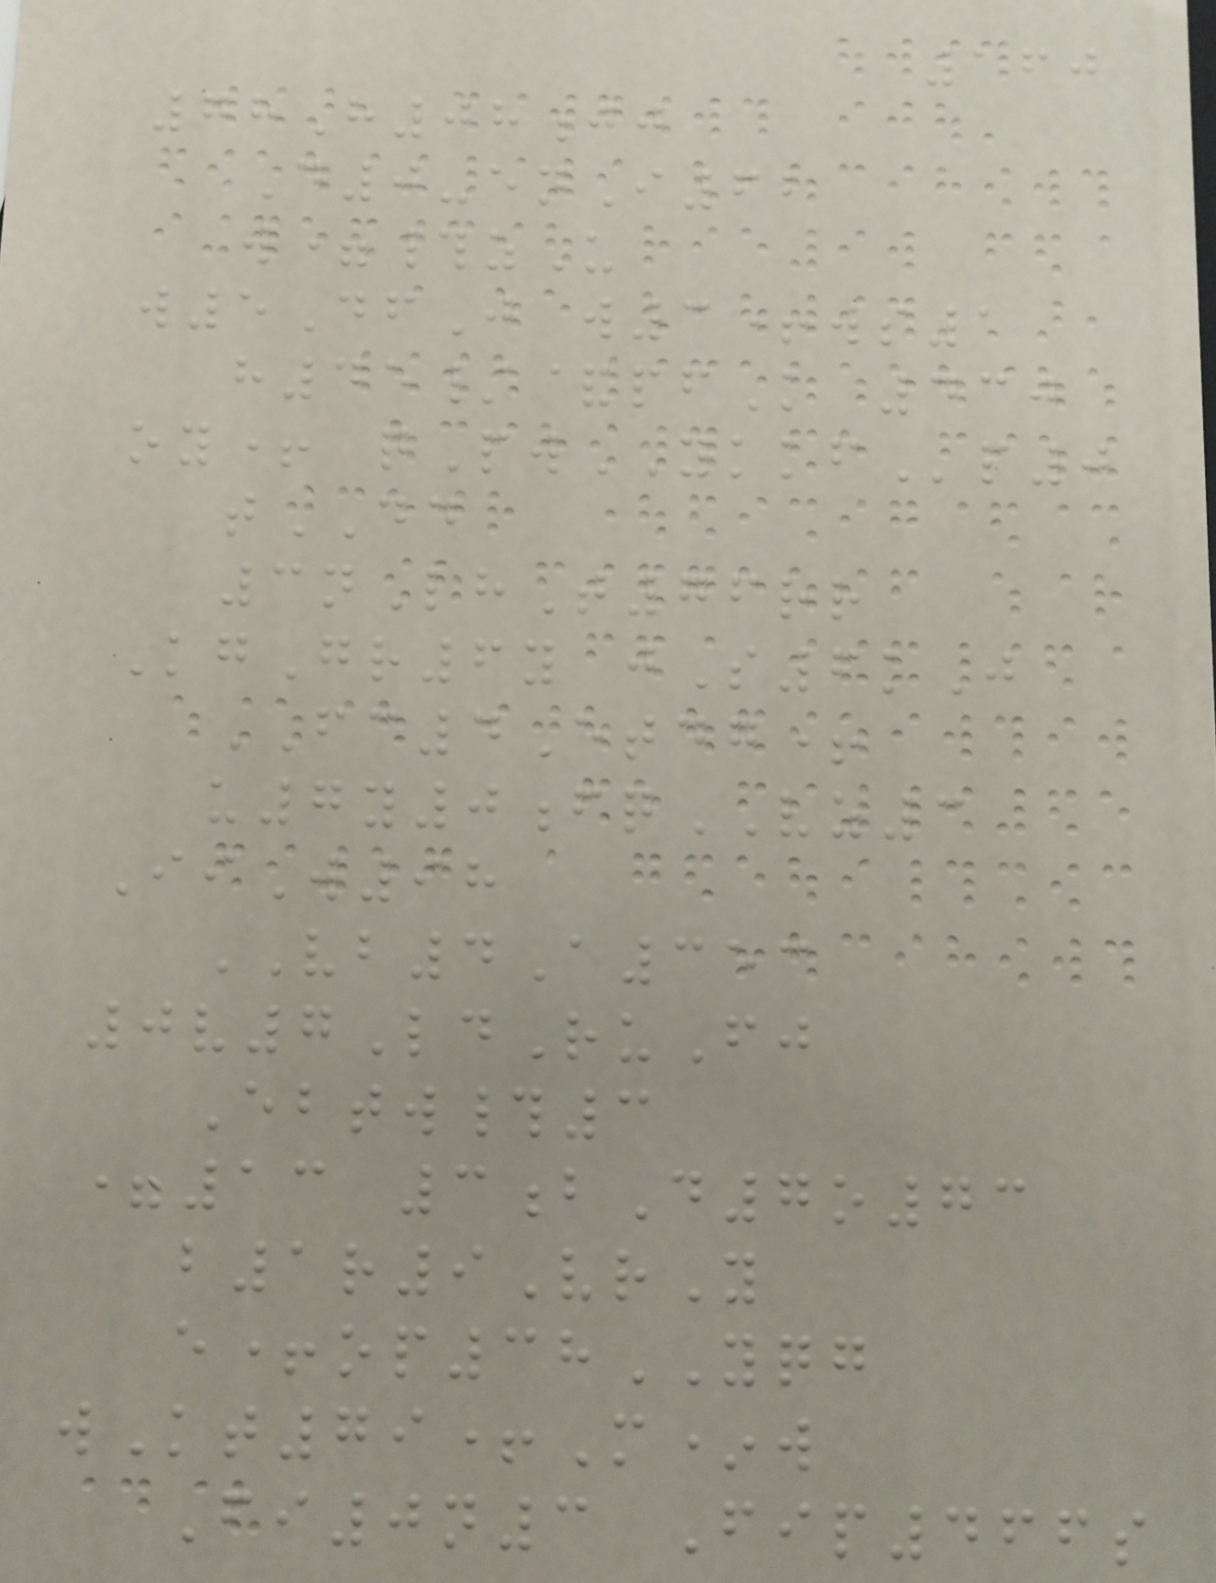160
78H08jj
D0-enI62
w=#zU
w5DfJ w3+ws1
h45/&pfK 430
oy+ qPwYKKFp0
tDD
3nLhT76rr
KgGr6y jS6kJ
FC4Etdg+
u7y0fqVZ3
IiW98
VB4A353
0v7LdRuFj
Ebtw#3
=13 3bD7o73
b1r9VrY
e+op38YQG
wKt79+M*w
Fi0n3 Fip466s
